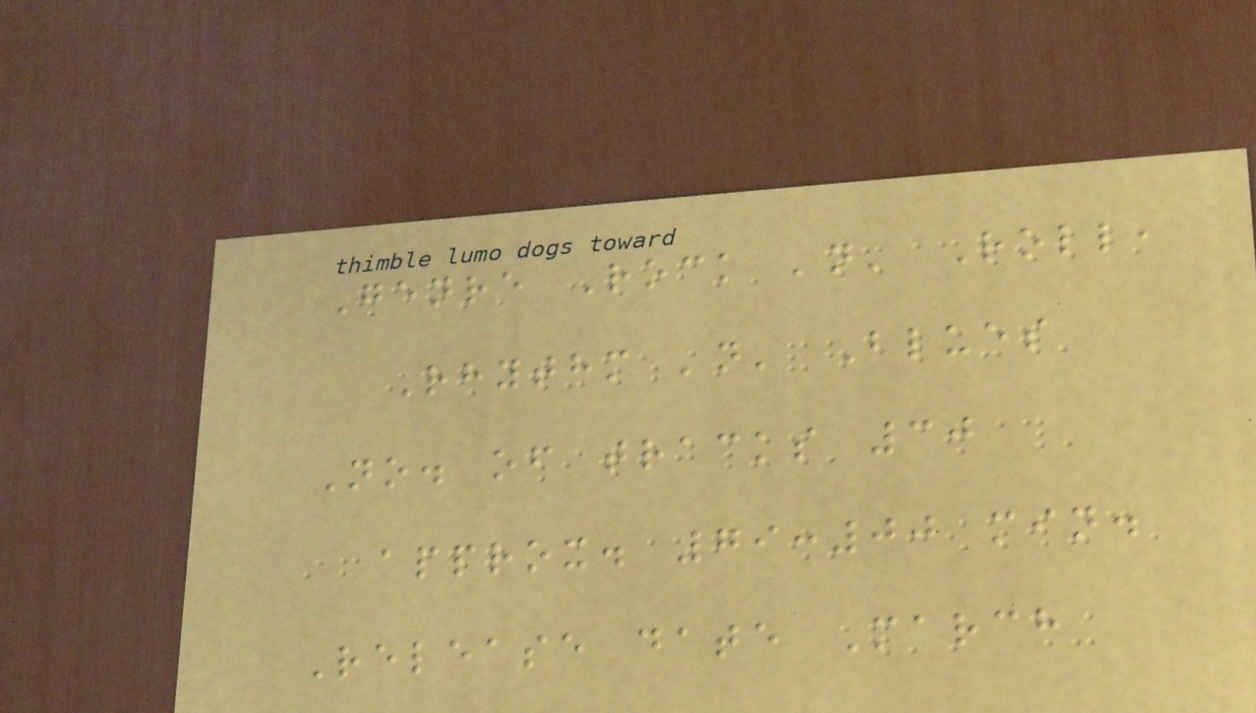Genre Rock 'n' Roll,
Rhythm 'n' Blues
No. of tracks 30
approx. 79:00 min.
Release date March
